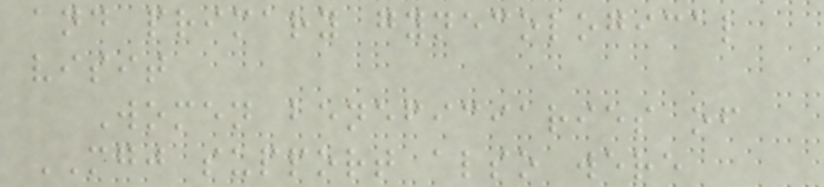and primary gynecological
visit
Women beneficiaries of
MGJ support also were
